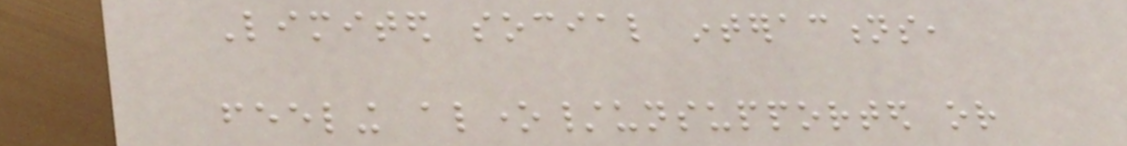Limited social interactions,
feeling alone/unsupported or
